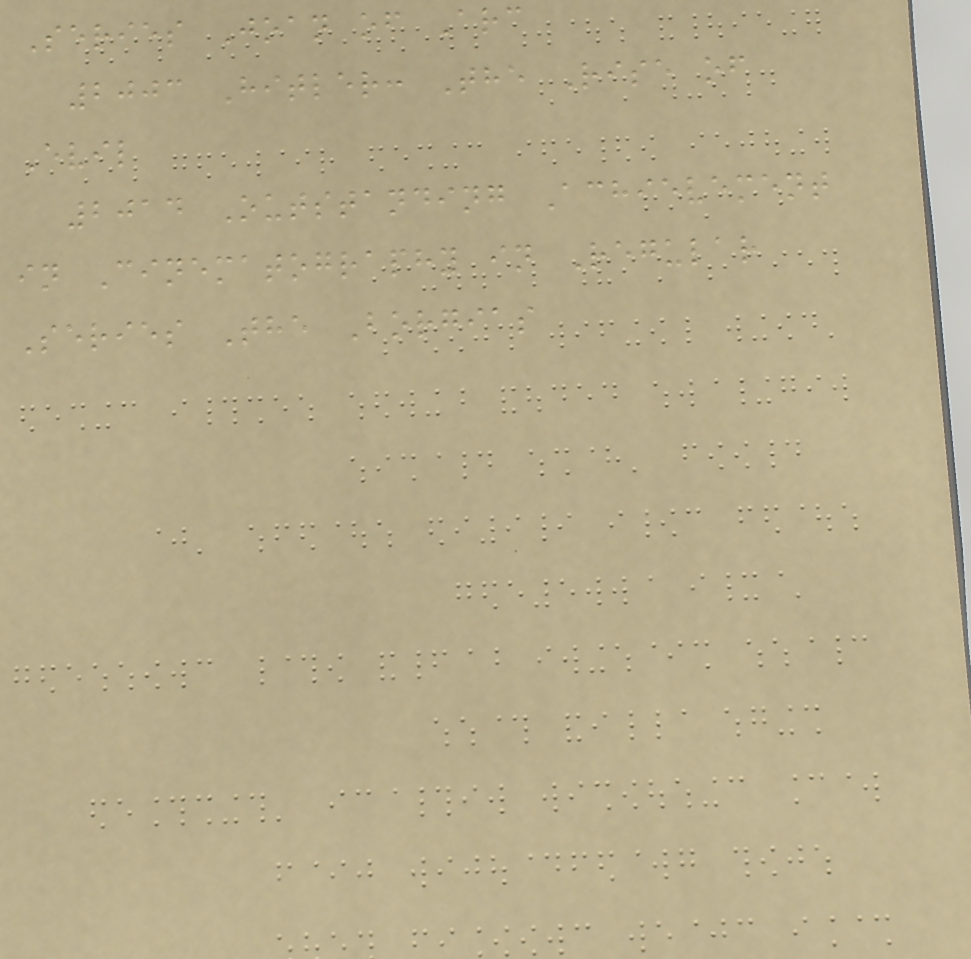Series Joan of Arc
2003 Hitler: The Rise of
Evil
2014 Outstanding Achievement
in Cinematography in Regular
Series The Borgias
